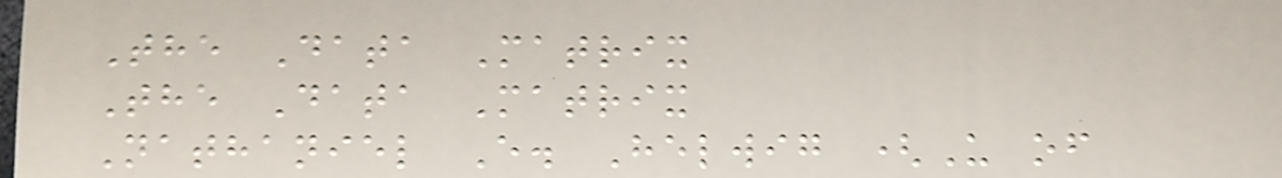The Data Matrix
The Data Matrix
Nathaniel E. Helwig (U of
